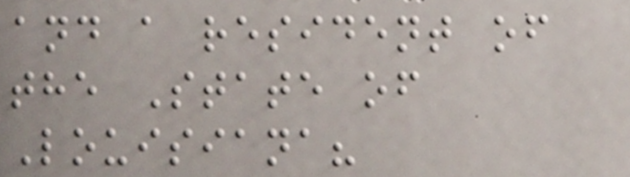and a resident of
the State of
Louisiana?
